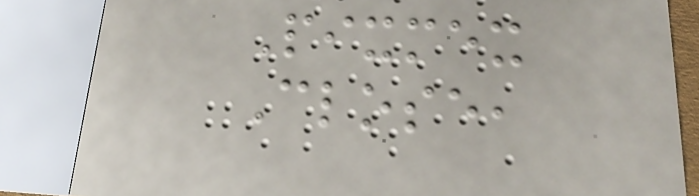Pixmex
Close,
